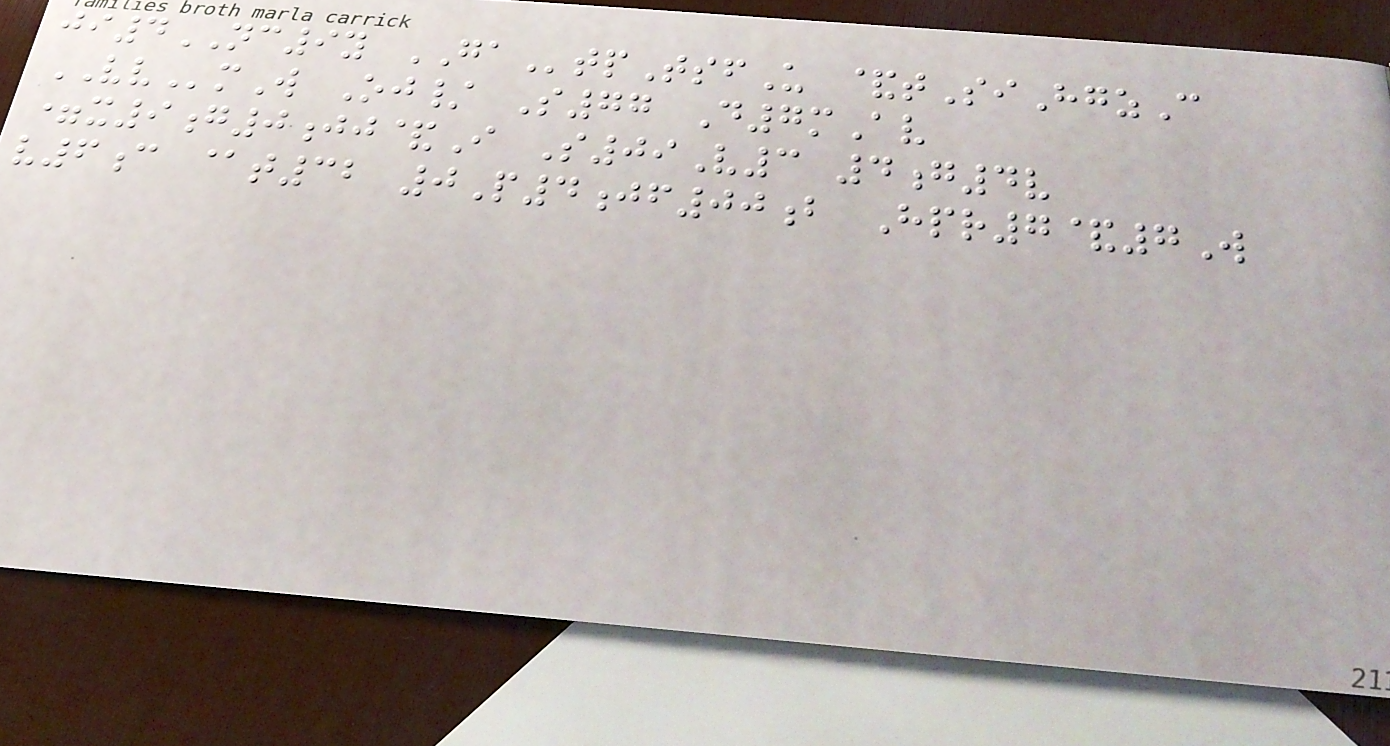ji4NC9y GAtpTsfU &tSiHgzC
VVmW Oj/ S77 D7mAv
=x9g0jj&I S09V3 4g4v
v6c @t32 0P4jf00b Hpr7&7W
